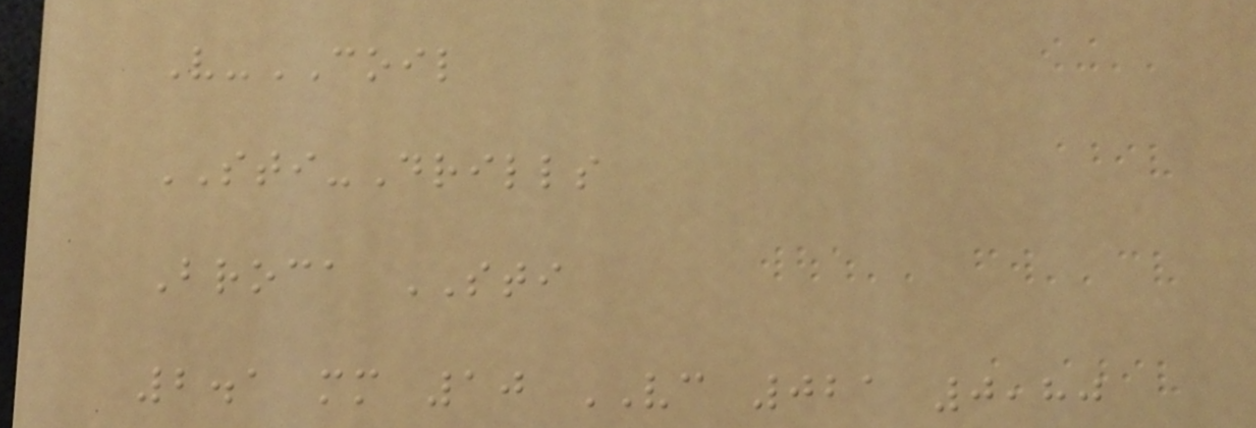V-COIL
STI-Drills
Broca STI
2.1 mm 10 VC 021 0,80
